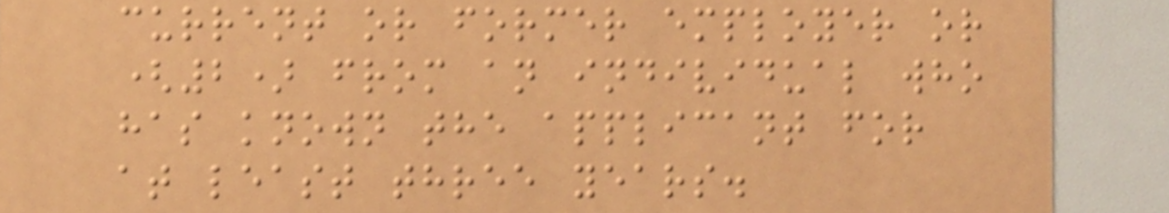current or former employer or
(2) from an individual who
has known the applicant for
at least three years.
